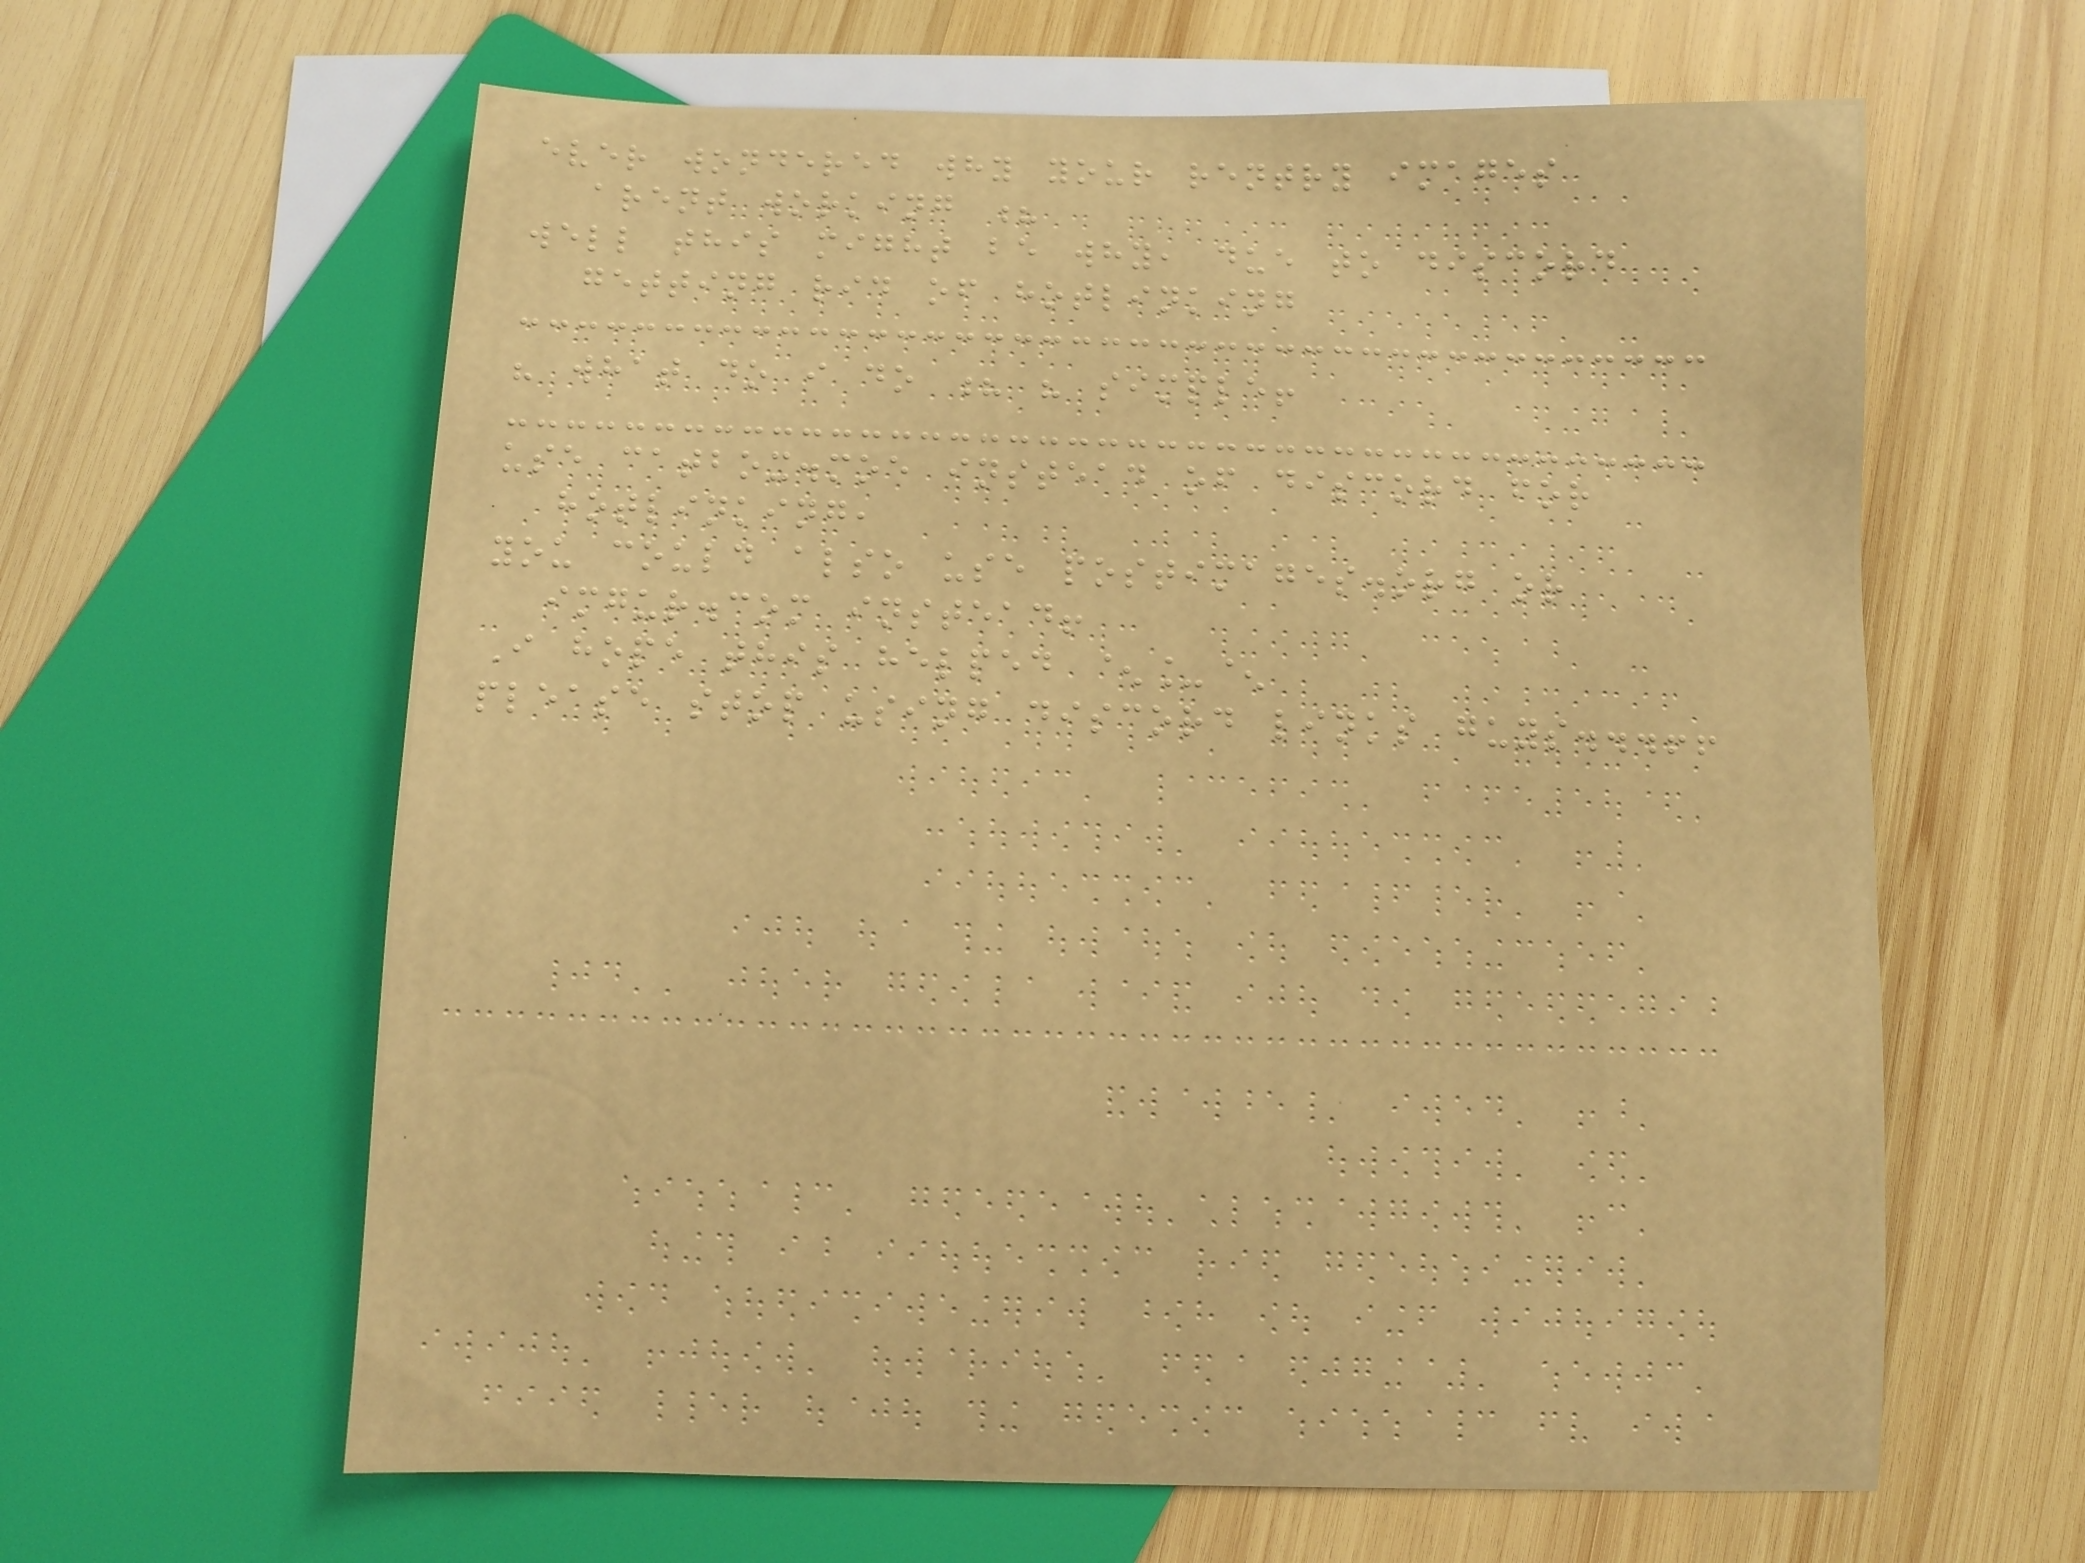ever wondered why your rentry images
arent working ?
well this might be why, due to discord
getting rid of hotlinking
" what do i do ? " simple!
use catbox.moe instead of discord for
hotlinking,
you could also use postimages.org or
imgur.com instead!
I hope this helped ^_^
please stop using discord links guys...!!
